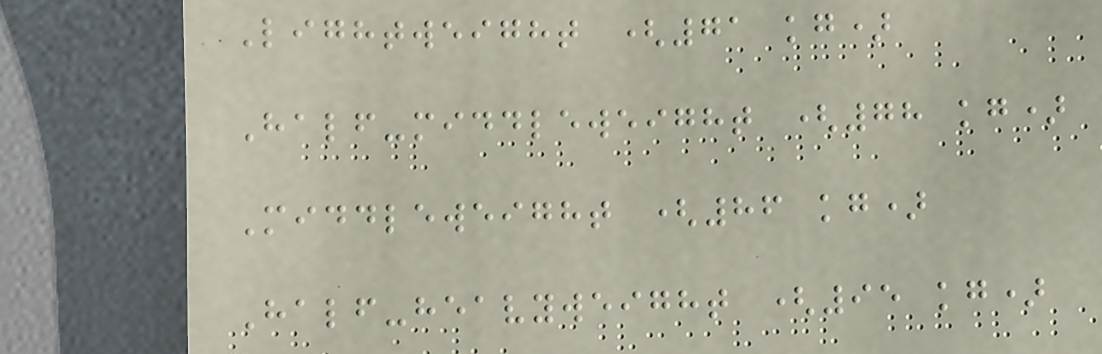Lightweight (71 kg)
Half-middleweight (78 kg)
Middleweight (86 kg)
Half-heavyweight (95 kg)
